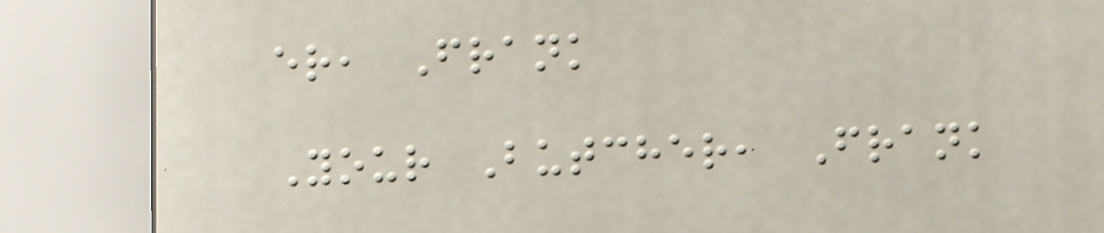er, Frank
Your Butcher, Frank
